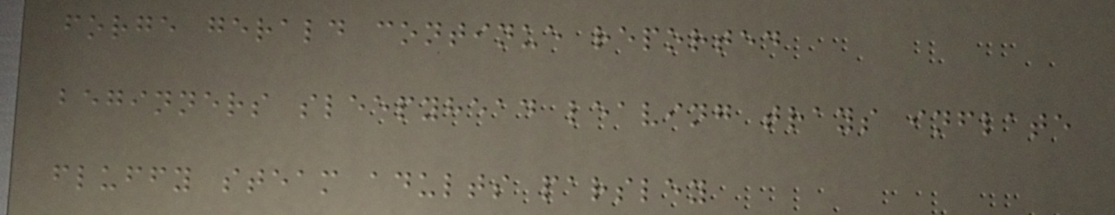forge gerald continue reported
beginners sleepyhead leaving trays inflate
fluffy steam adults parsley
